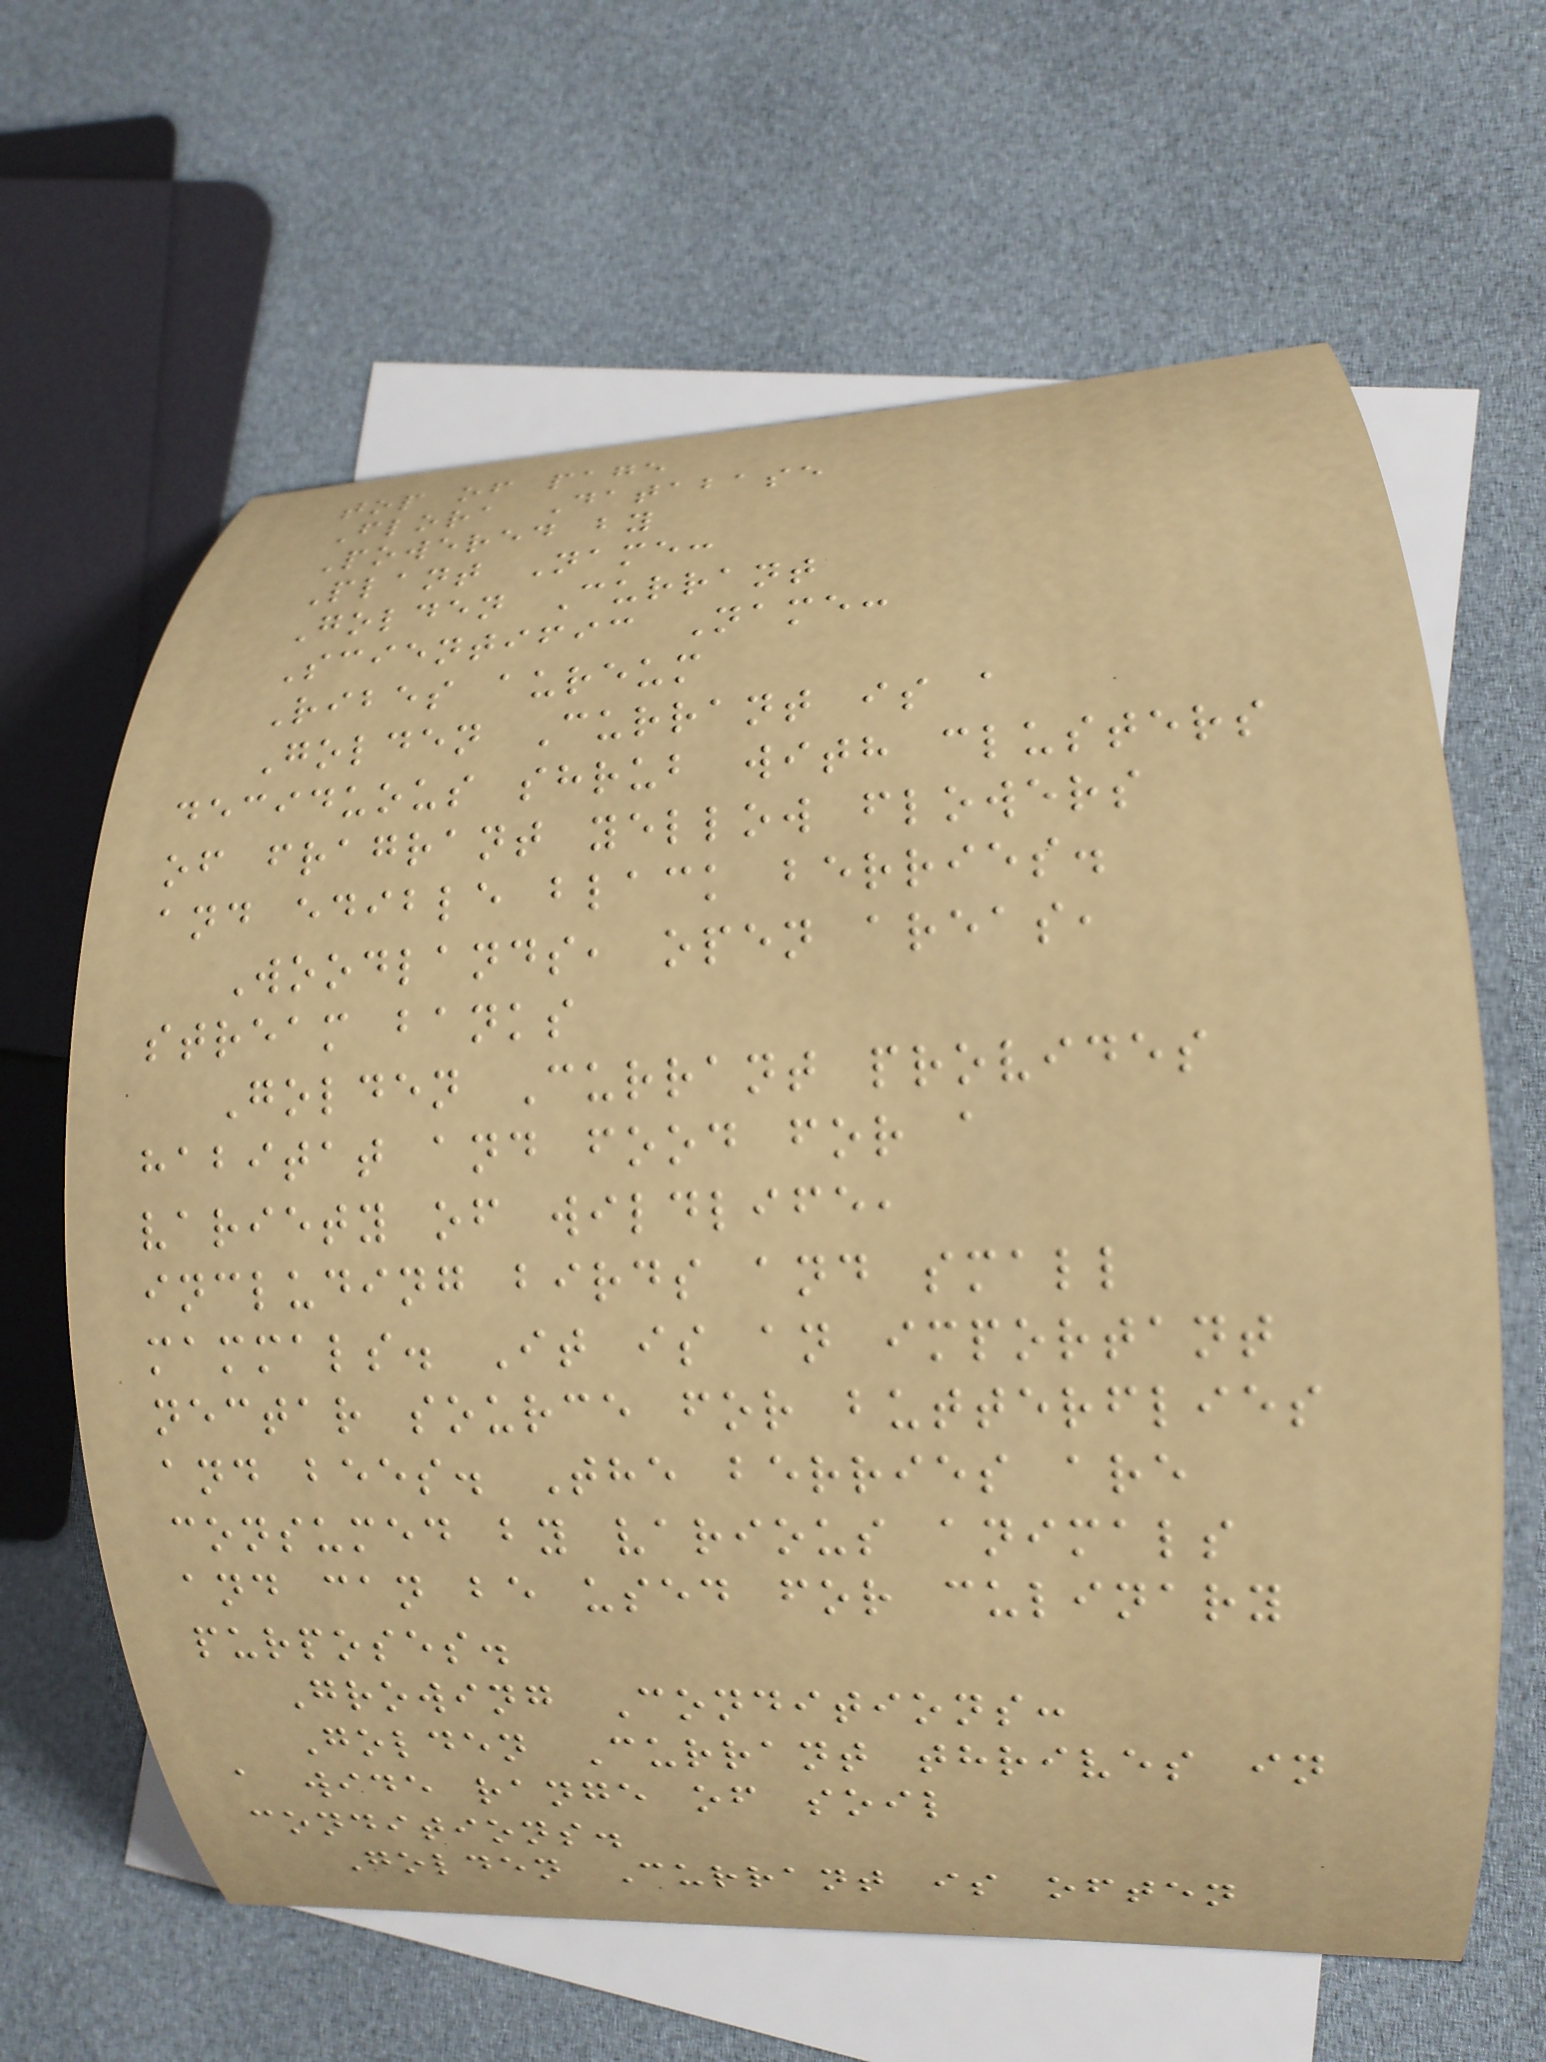top of page
Flora Database
Powered by
Plant Name:
Golden Currant
Scientific Name:
Ribes aureum
Golden Currant is a
deciduous shrub with clusters
of fragrant yellow flowers
and edible black berries.
Woodlands, open areas,
stream banks
Golden Currant provides
habitat and food for a
variety of wildlife,
including birds and small
mammals. It is an important
nectar source for butterflies
and bees. The berries are
consumed by various animals
and can be used for culinary
purposes.
Growing Conditions:
Golden Currant thrives in
a wide range of soil
conditions.
Golden Currant is often
